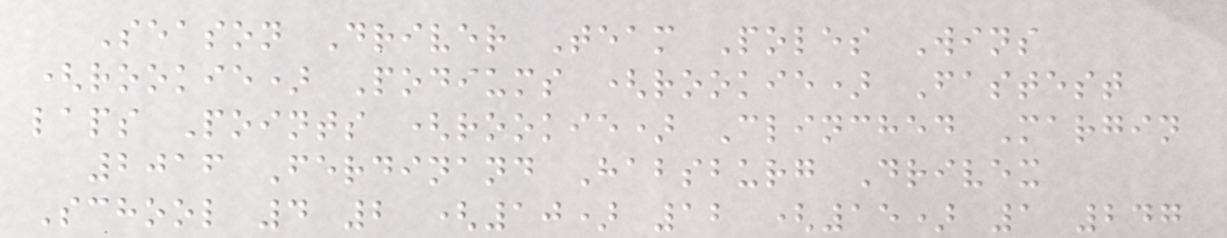Season Driver Team Poles Wins
(rookie) Podiums (rookie) Fastest
laps Points (rookie) Clinched Margin
2016 Ferdinand Habsburg Drivex
School 4 2 (10) 12 (15) 1 247
